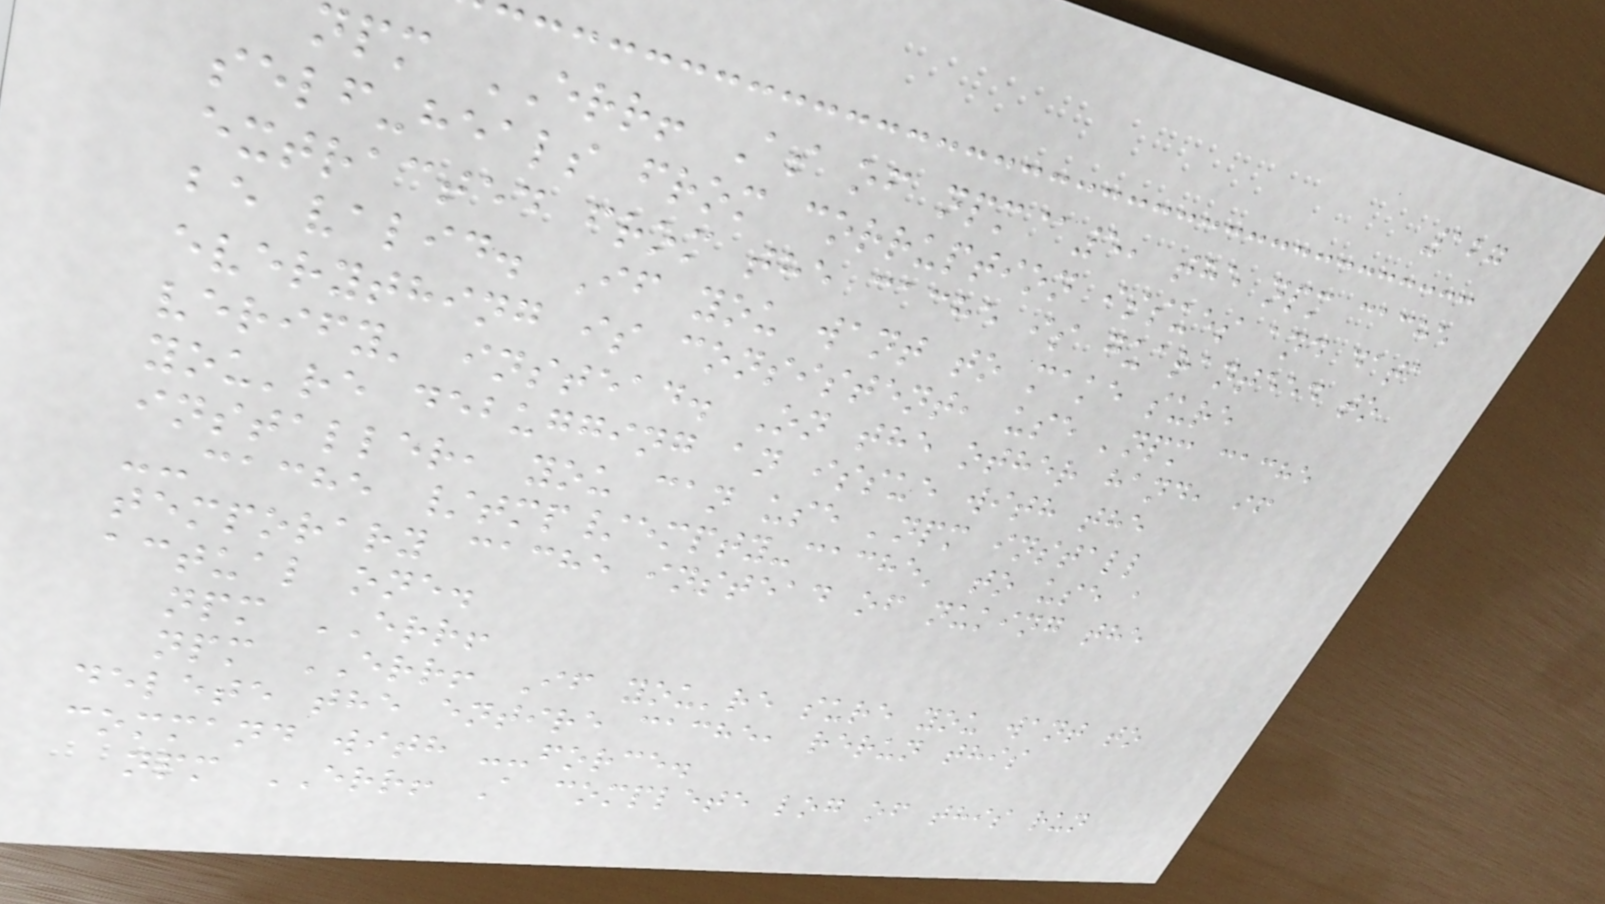127
npm ERR! As of npm@5, the npm cache
self-heals from corruption issues and data
extracted from the cache is guaranteed to
be valid. If you want to make sure
everything is consistent, use 'npm cache
verify' instead. On the other hand, if
you're debugging an issue with the
installer, you can use 'npm install
--cache /tmp/empty-cache' to use a
temporary cache instead of nuking the
actual one.
npm ERR!
npm ERR! If you're sure you want to
delete the entire cache, rerun this
command with --force.
npm ERR! A complete log of this run
